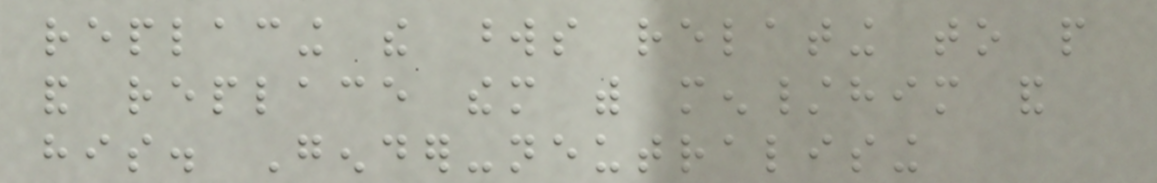replacing the words relating to people
and replace them with men/him and
his. Gender-neutralising
